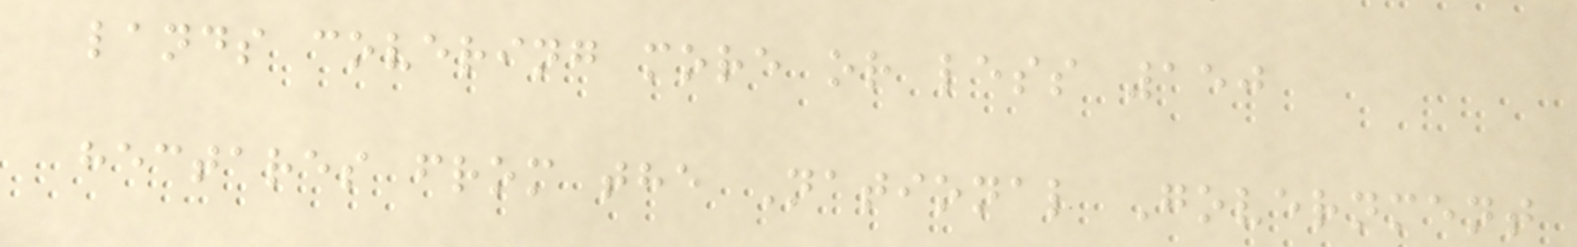lands covering more or less 150
hectares from the National Government
